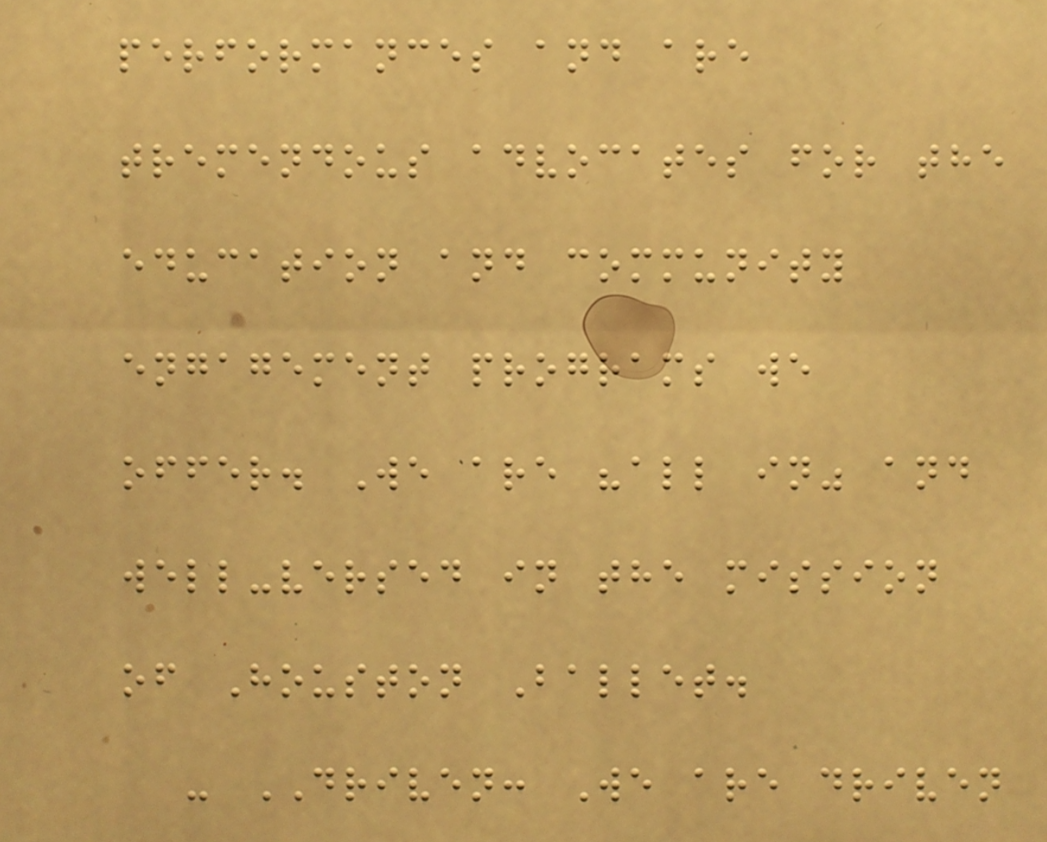performances and are
tremendous advocates for the
education and community
engagement programs we
offer. We are "all in" and
well-versed in the mission
of Houston Ballet.
- DRIVEN: We are driven
